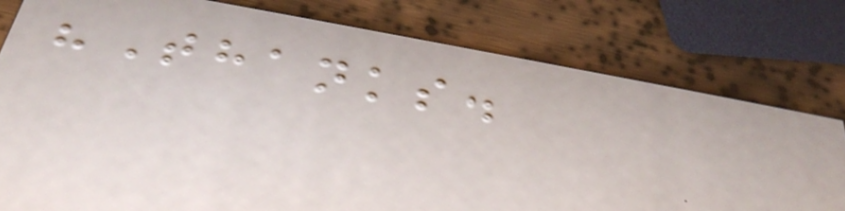"Thanks.
